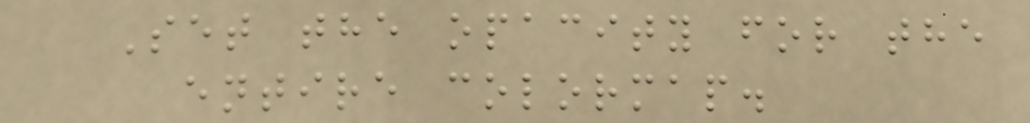Set the opacity for the
entire colormap.
